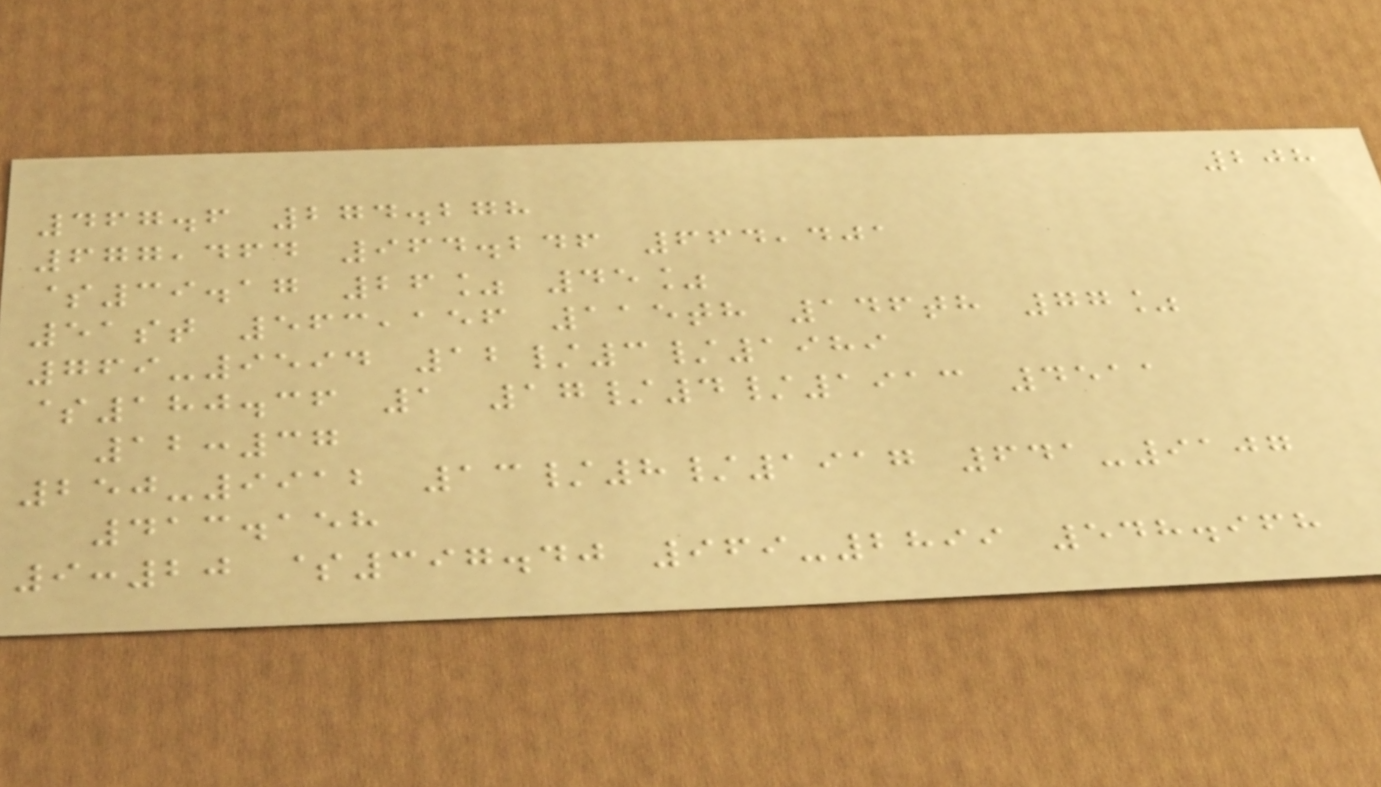208
467.6 274.278
677,464 964.246 664,401
$39.17 26% 45%
51st 563,156 115th 146th 77%
769-9594 12/3/1989
$180.36 1 17/4/1913 4511
12:37
250-9912 13/8/1917 641-9107
413.158
9:20 $397.40 969-2899 548.968
